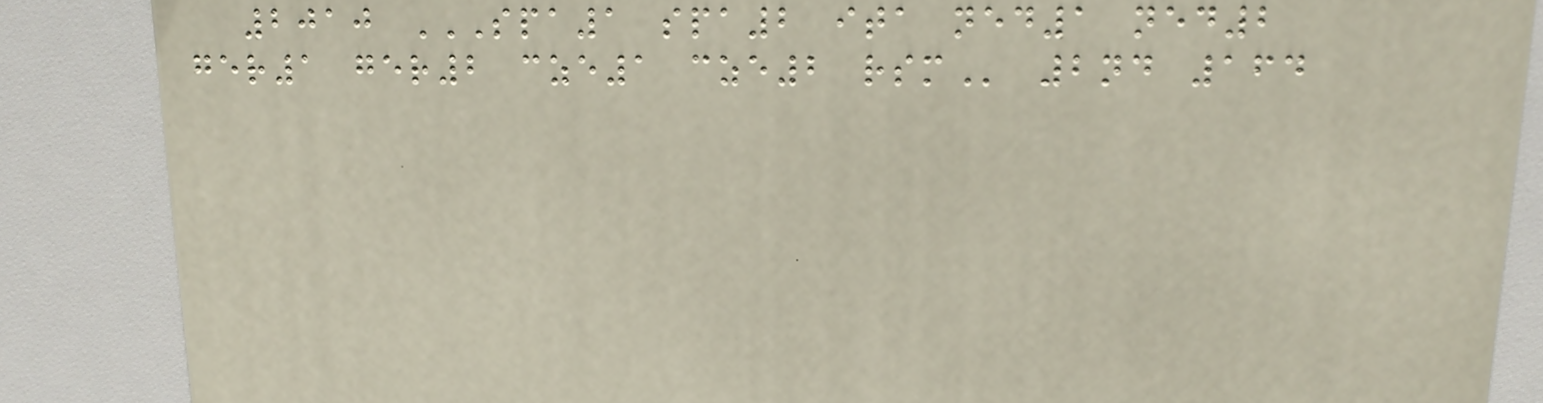2010 SPA1 SPA2 ITA NED1 NED2
GER1 GER2 CZE1 CZE2 RSM 2nd 164
